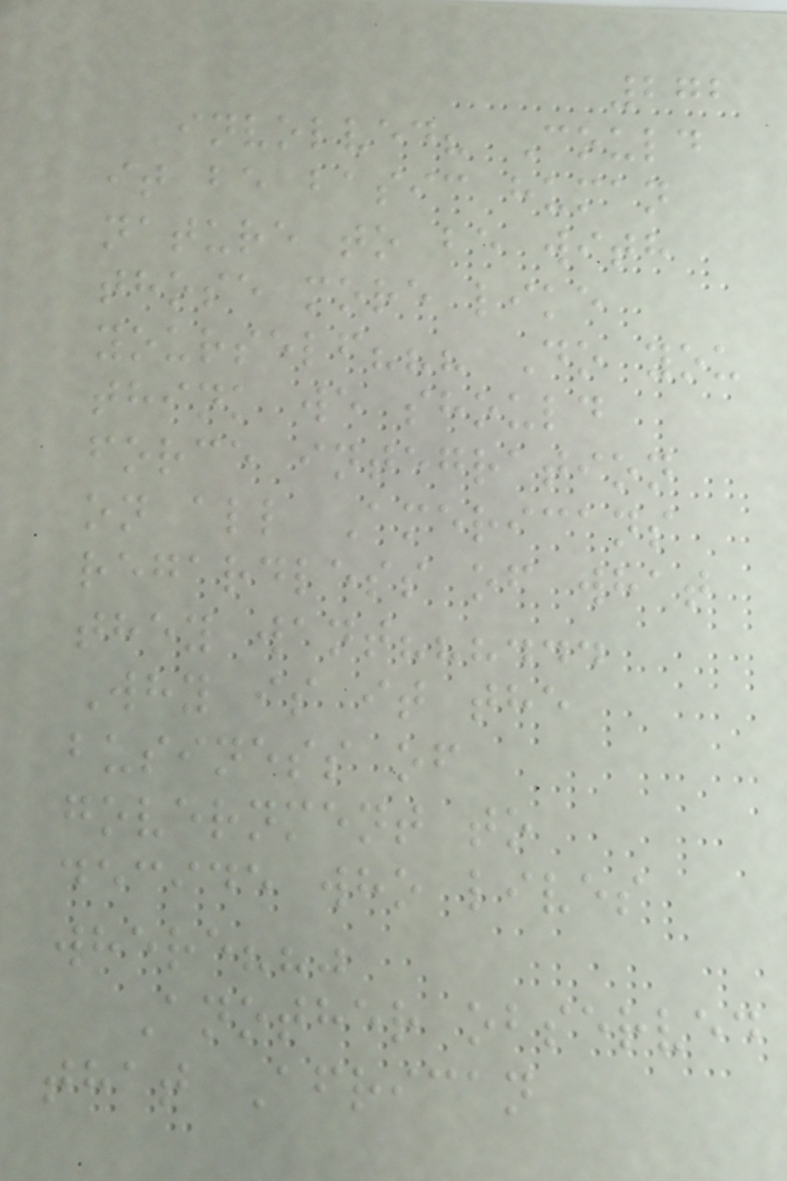272
involved? Could
it be basic human
nature to be with
those more like
yourself??? Do you
think we should
force integration
on all Americans
regardless of what
they want???...
Why is it the
business of
government to
decide who lives
where??"
Another observed
that African
